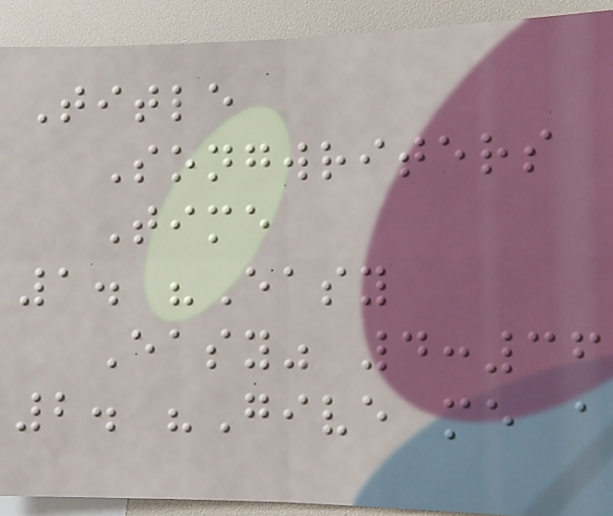Title
Songwriters
Time
1. "Easy
Easy" 4:36
2. "Give me a
